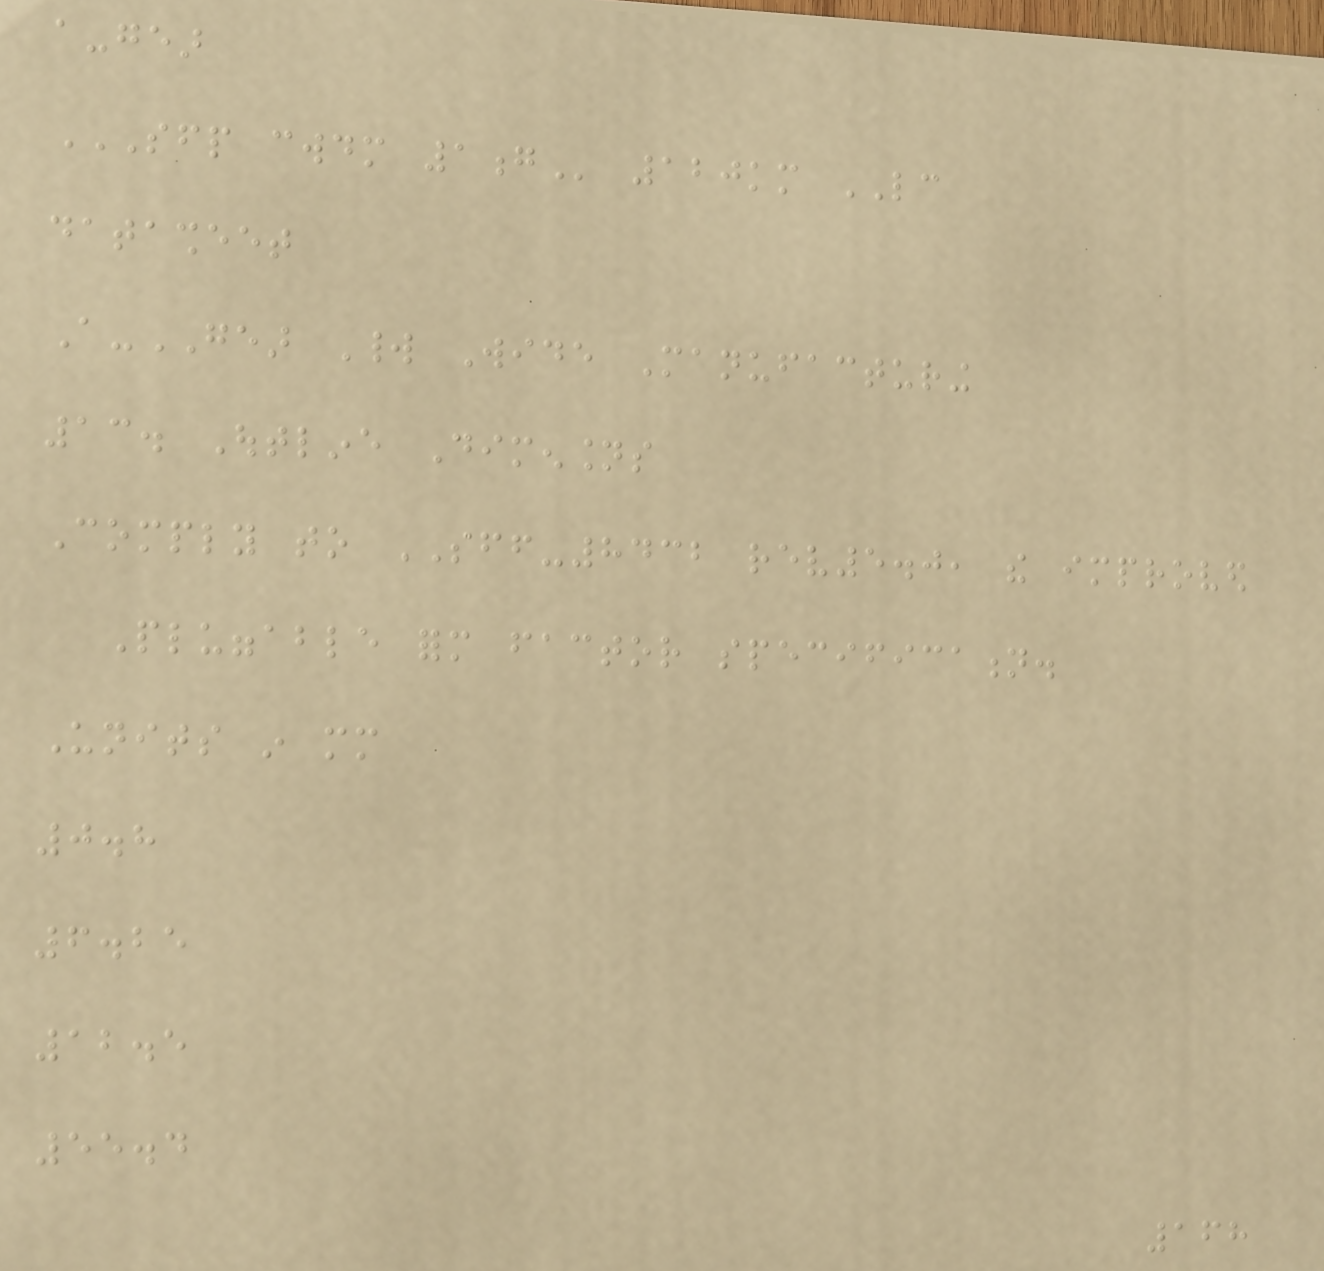a-gear
SFP CWDM 1G 120km LC
datasheet
A-GEAR World Wide Manufacturing
13. Outline Dimensions
Comply to SFF-8432 rev5.0, the improved
Pluggable form factor specification.
Units in mm
0.8
6.25
12.5
55.4
168
